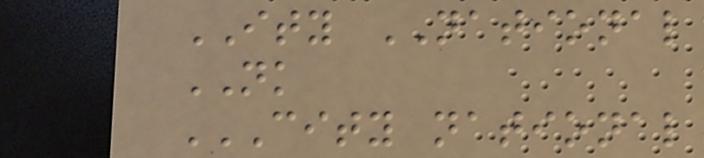ITY NATIONAL
NK
CITY NATIONAL
